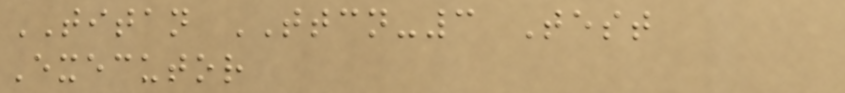TITAN TTCN-3 Test
Executor
